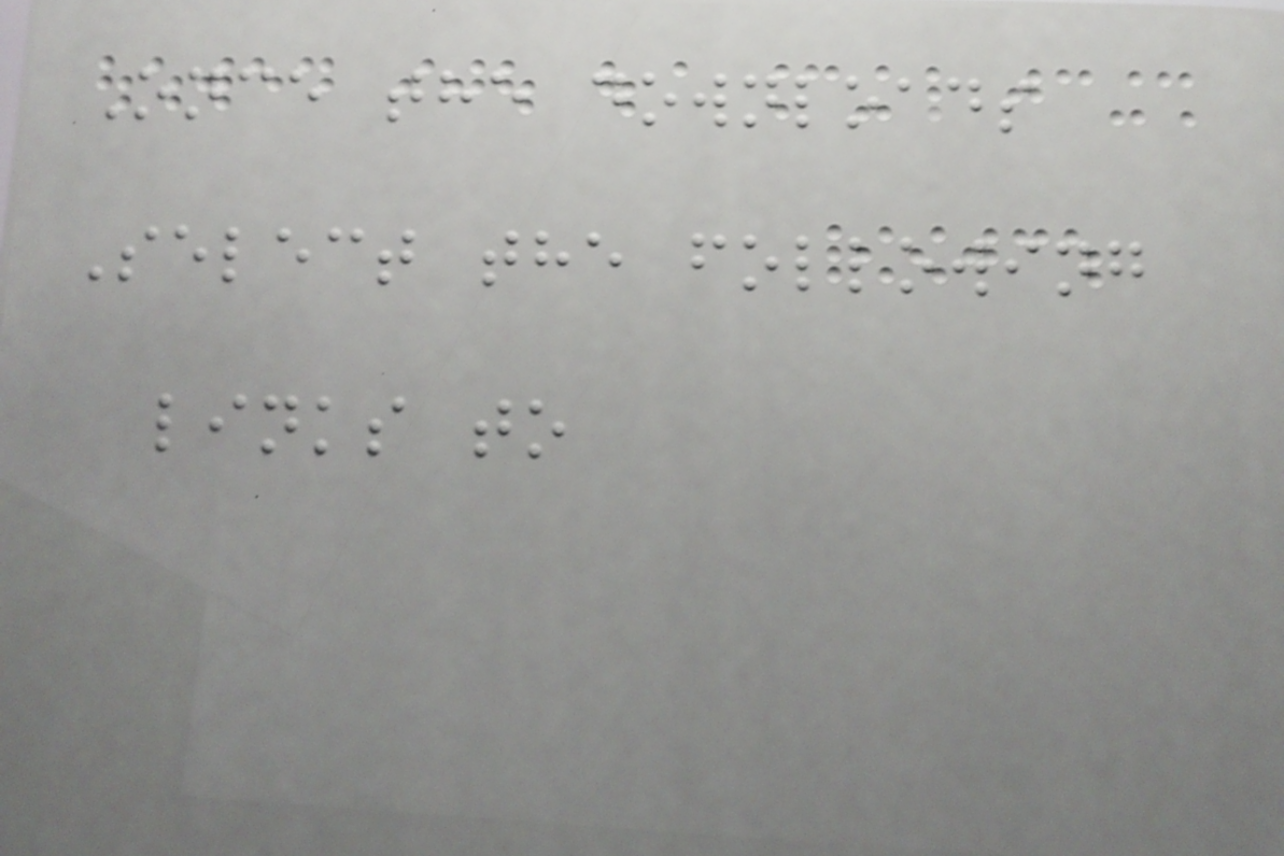Once the downloads
Select the following
links to
